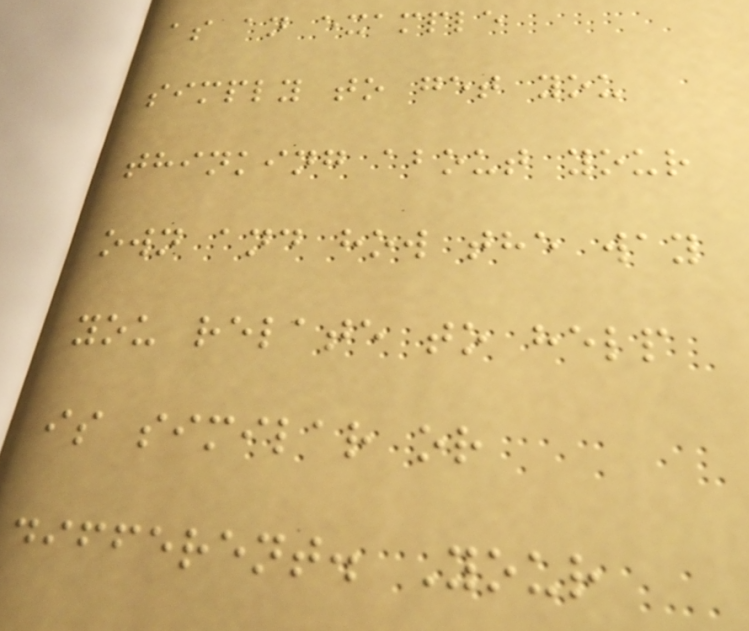as an example
simply to get you
thinking about your
own and how the way
you relate to help
is similar or
different. Your
